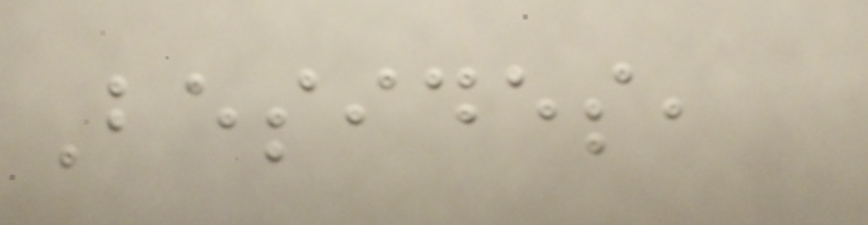Besides,
